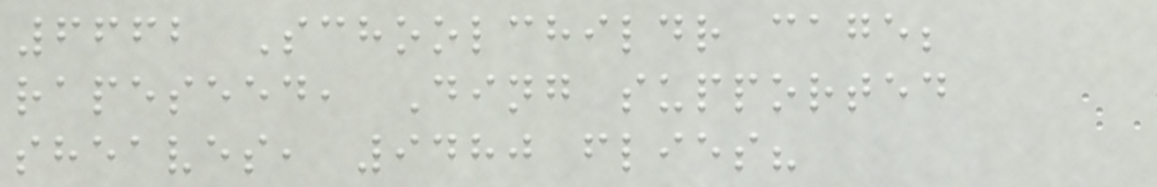6662 Schoolchildr cage;
rapeseed, Ding supported
sheaves, 9480 flies?
